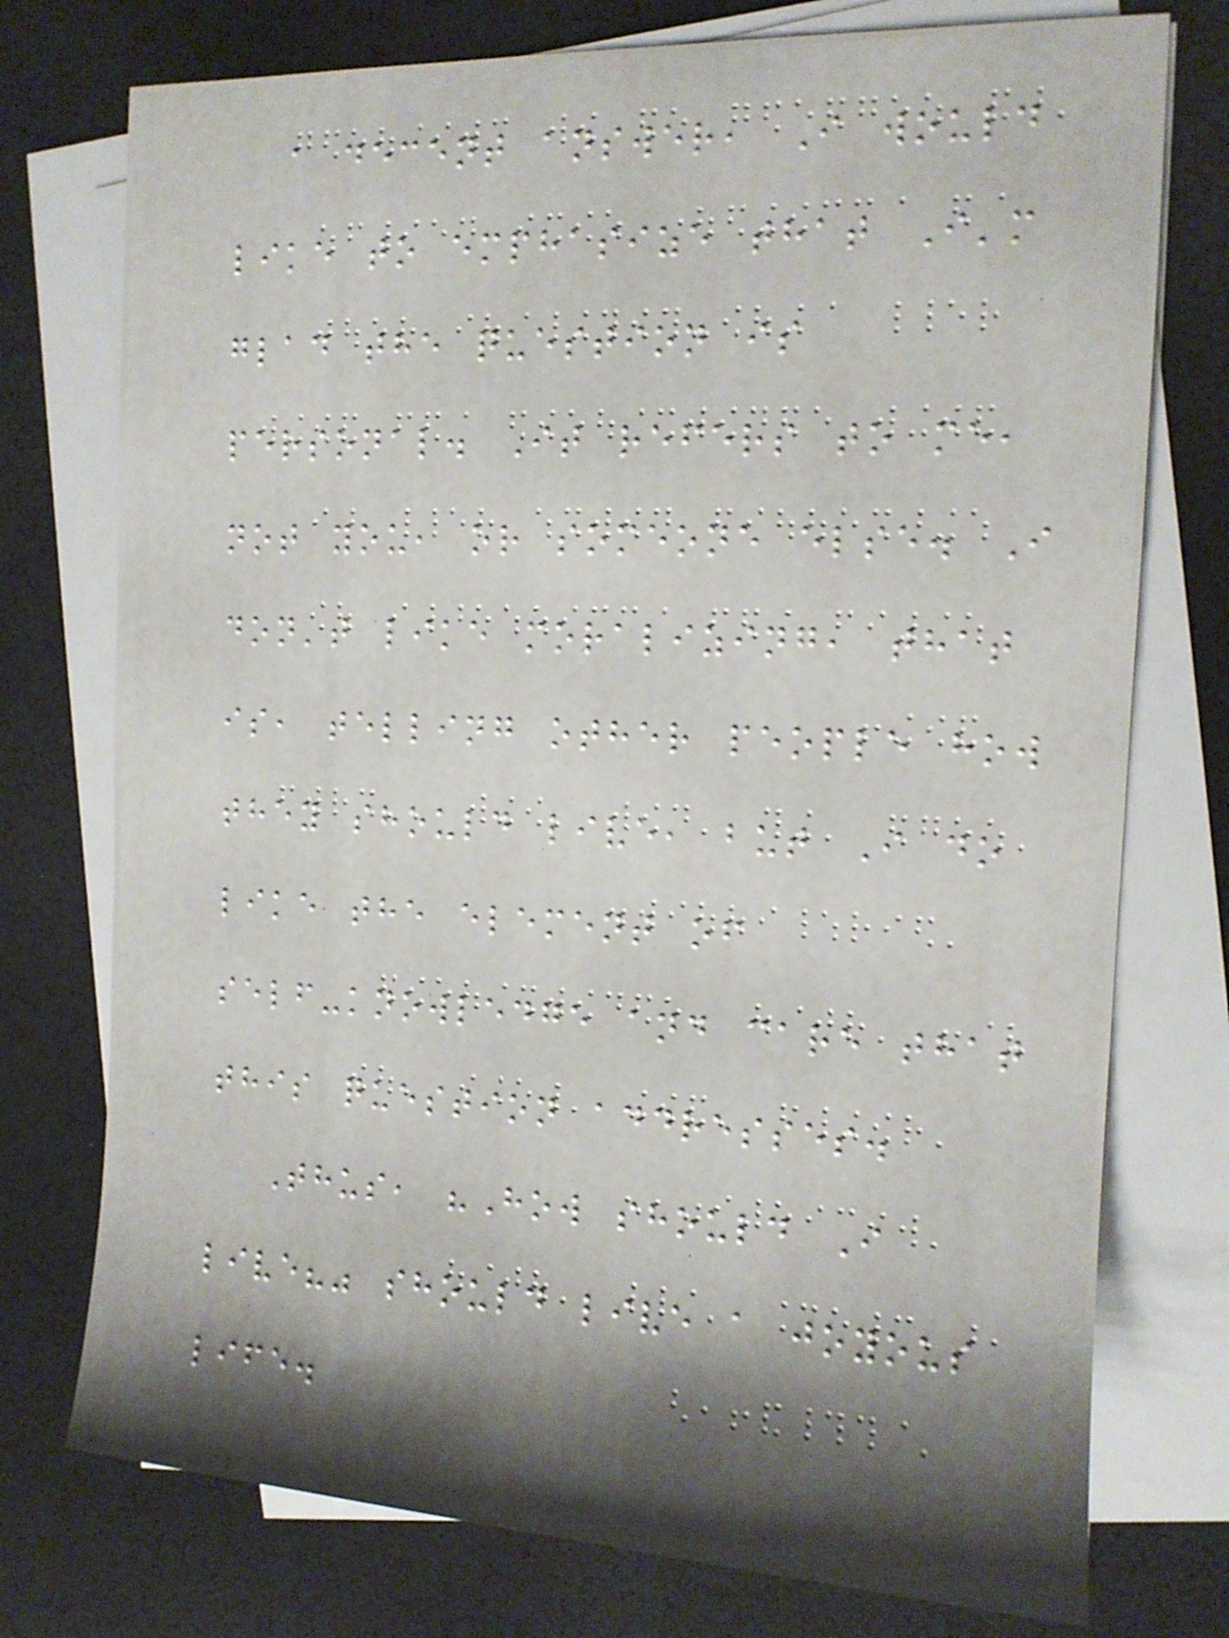a decent answer, I would
like to emphasize that I'm
glad the question is
personal. It refers to me,
not you, or someone else. I
don't like moralizing, that
is, telling other people how
they should live, but I do
like the element of
self-knowledge and care that
this question addresses.
Thus, "How should I
live?" should live a joyous
life.
